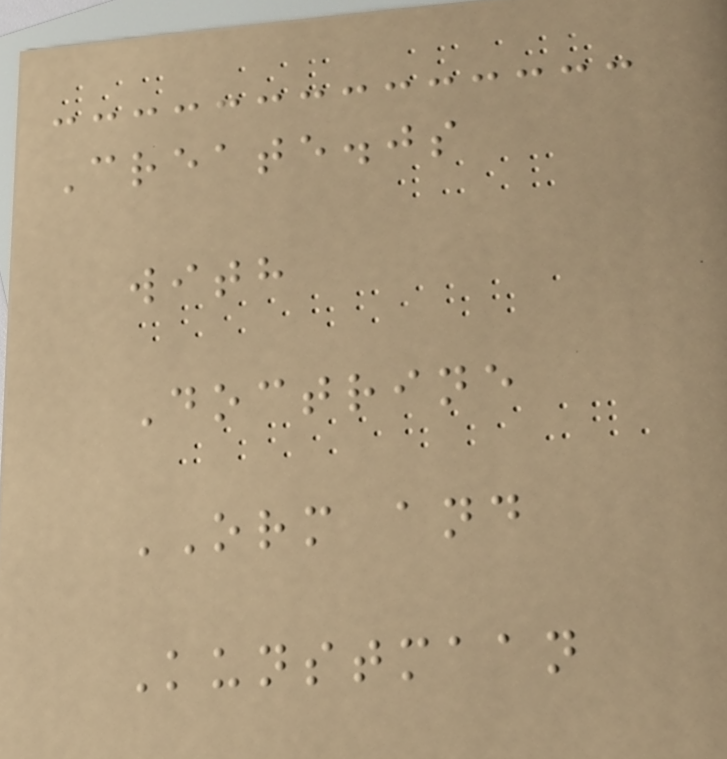Create.js
with
Doctrine
ORM and
Kunstmaan
